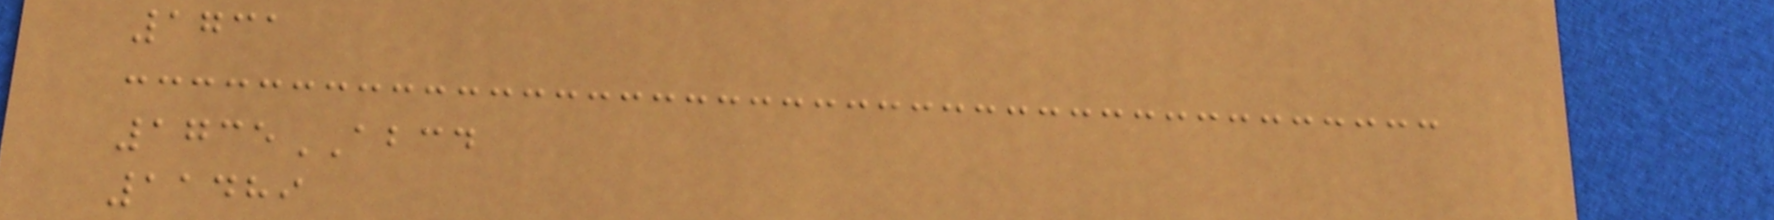1731
1735ABCD
11489
